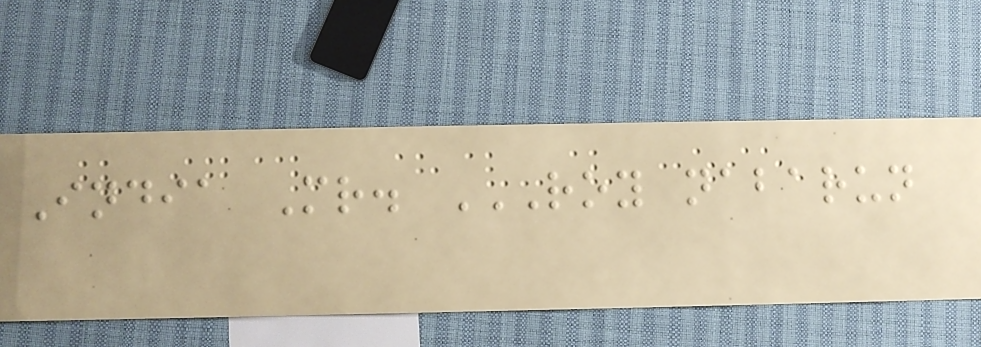India Mr. ROY NABARUN
